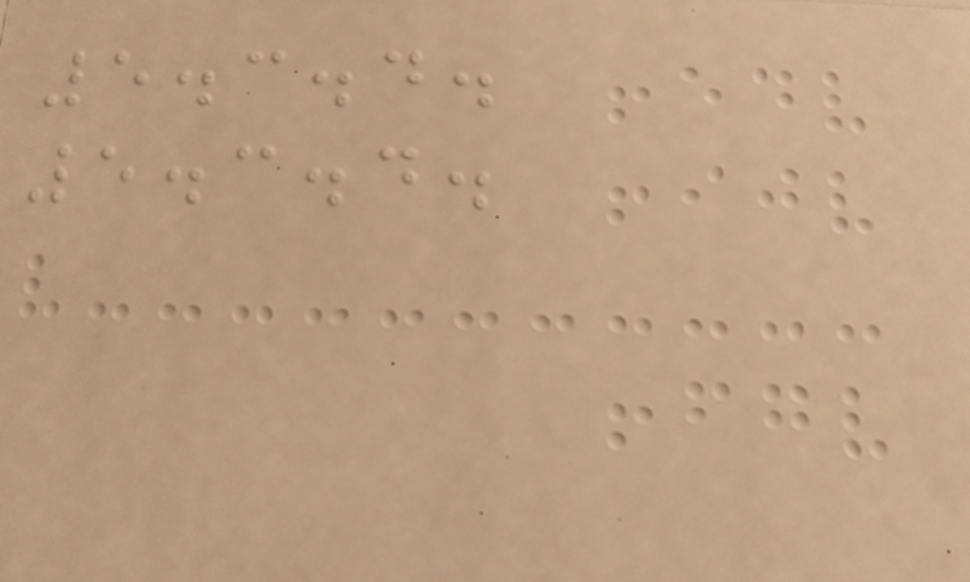5.3.4.
5.3.4.
